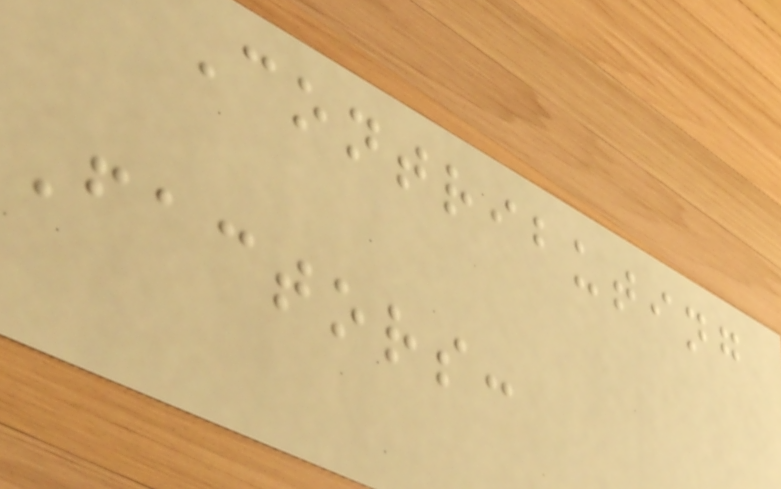Contributing
Factors:
